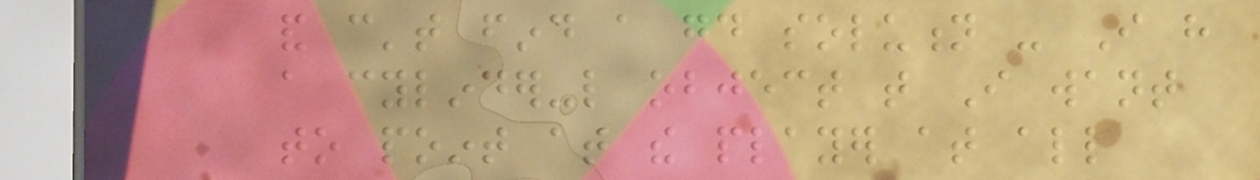and can't find a good solution - I have
a cylinder-like object that I want
to point at the player at all
